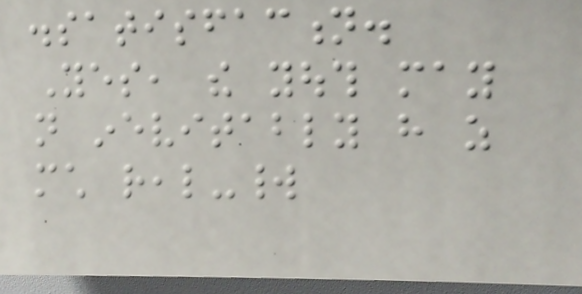dissatisfaction.
Yes, the youth may
not inevitably have as
much real-world
